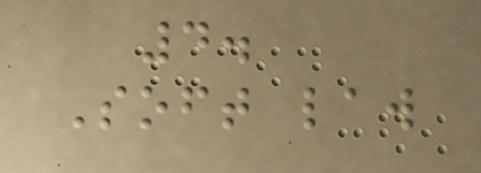4.
Soft law
